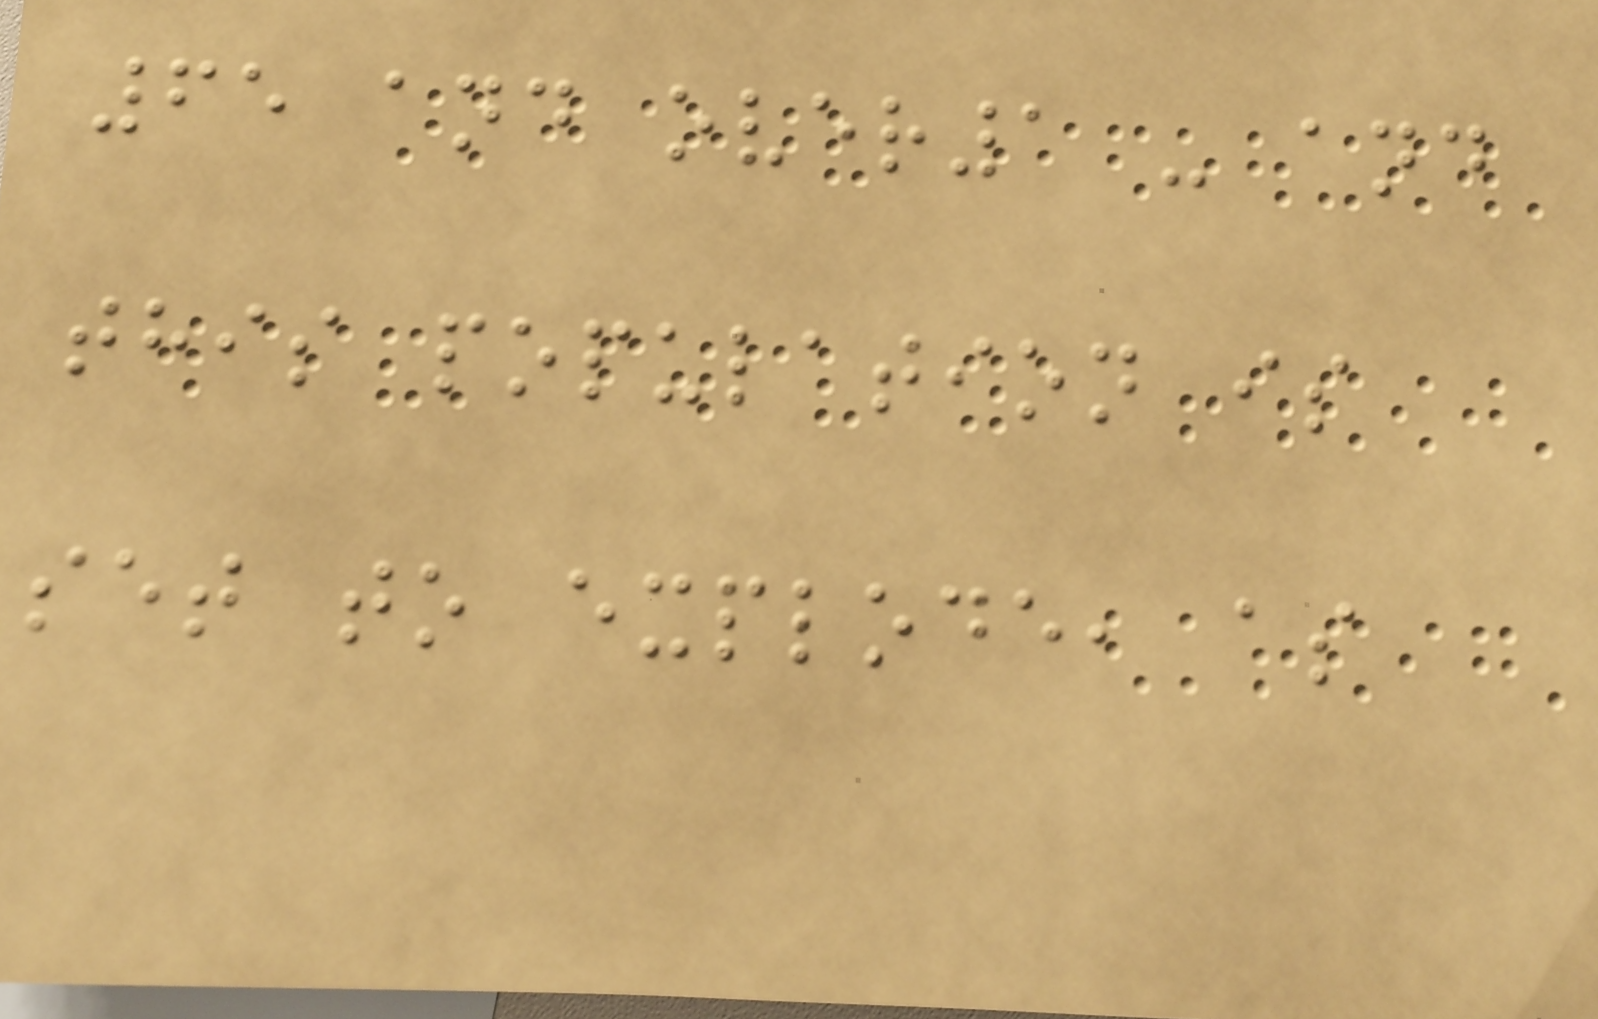65 and over1 - and
this population is
set to explode, as
